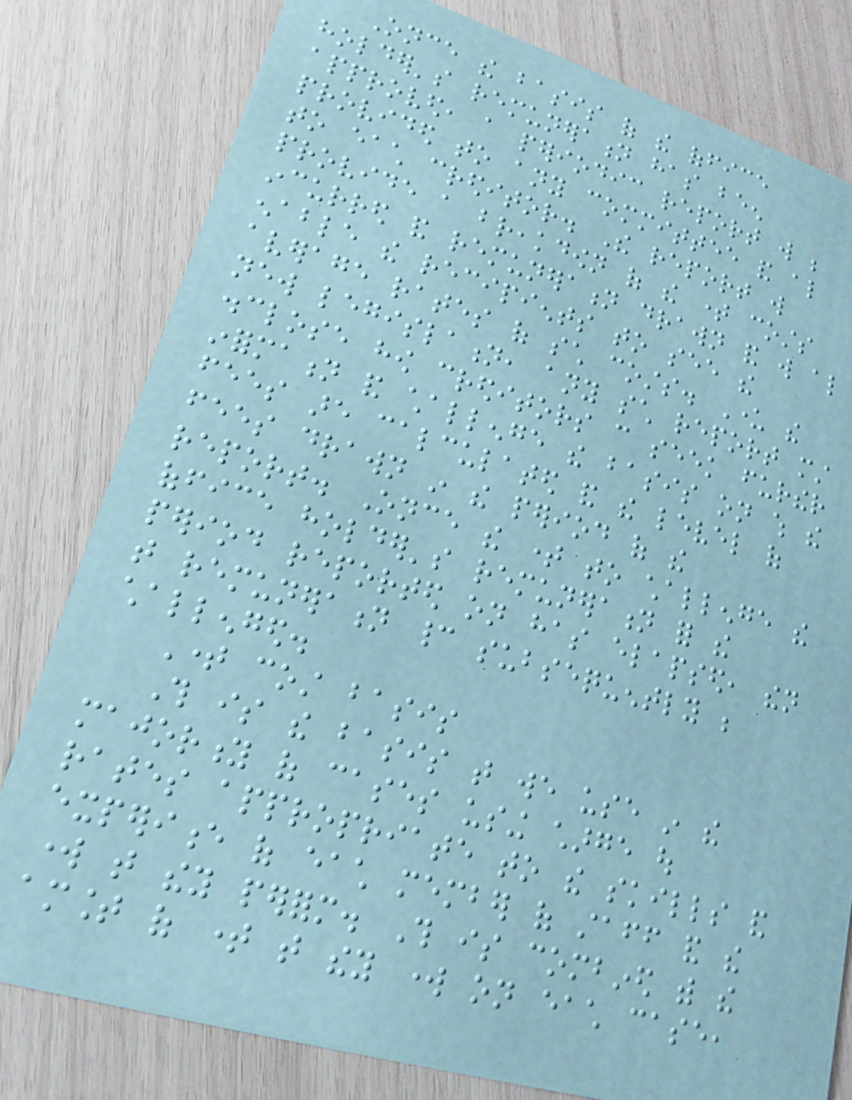Once the basis of the office
holder's remuneration has been
approved, a periodic report will be
provided to any committee and also
to each creditor. The report will
provide a breakdown of the time costs
incurred and remuneration drawn and will also
enable the recipients to see the
average rates of such costs. Under the
new legislation, any such report must
disclose how creditors can seek further
information and challenge the basis on which the
fees are calculated and the level of
fees drawn in the period of the
report. Once the time to challenge the
office holder's remuneration for the
period reported on has elapsed, then
that remuneration cannot subsequently be
challenged.
Time cost basis
This is the basis that we use in the
majority of cases using charge out
rates appropriate to the skills and
experience of each member of staff and the
work that they perform. This is combined with the
amount of time that they work on each case,
